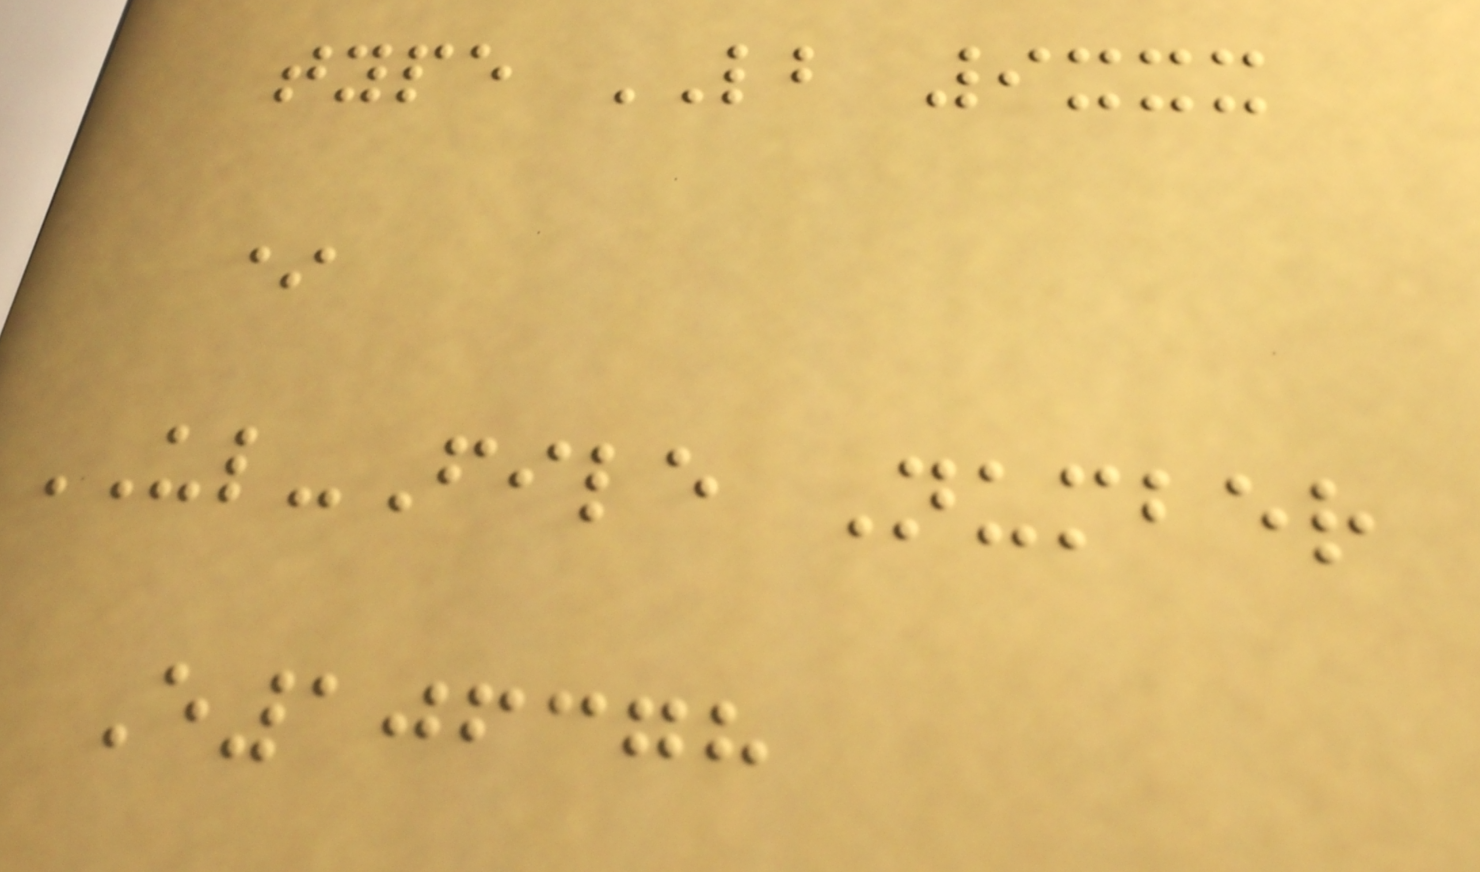type LB 9xxx
*
UL-File Number
E106378
